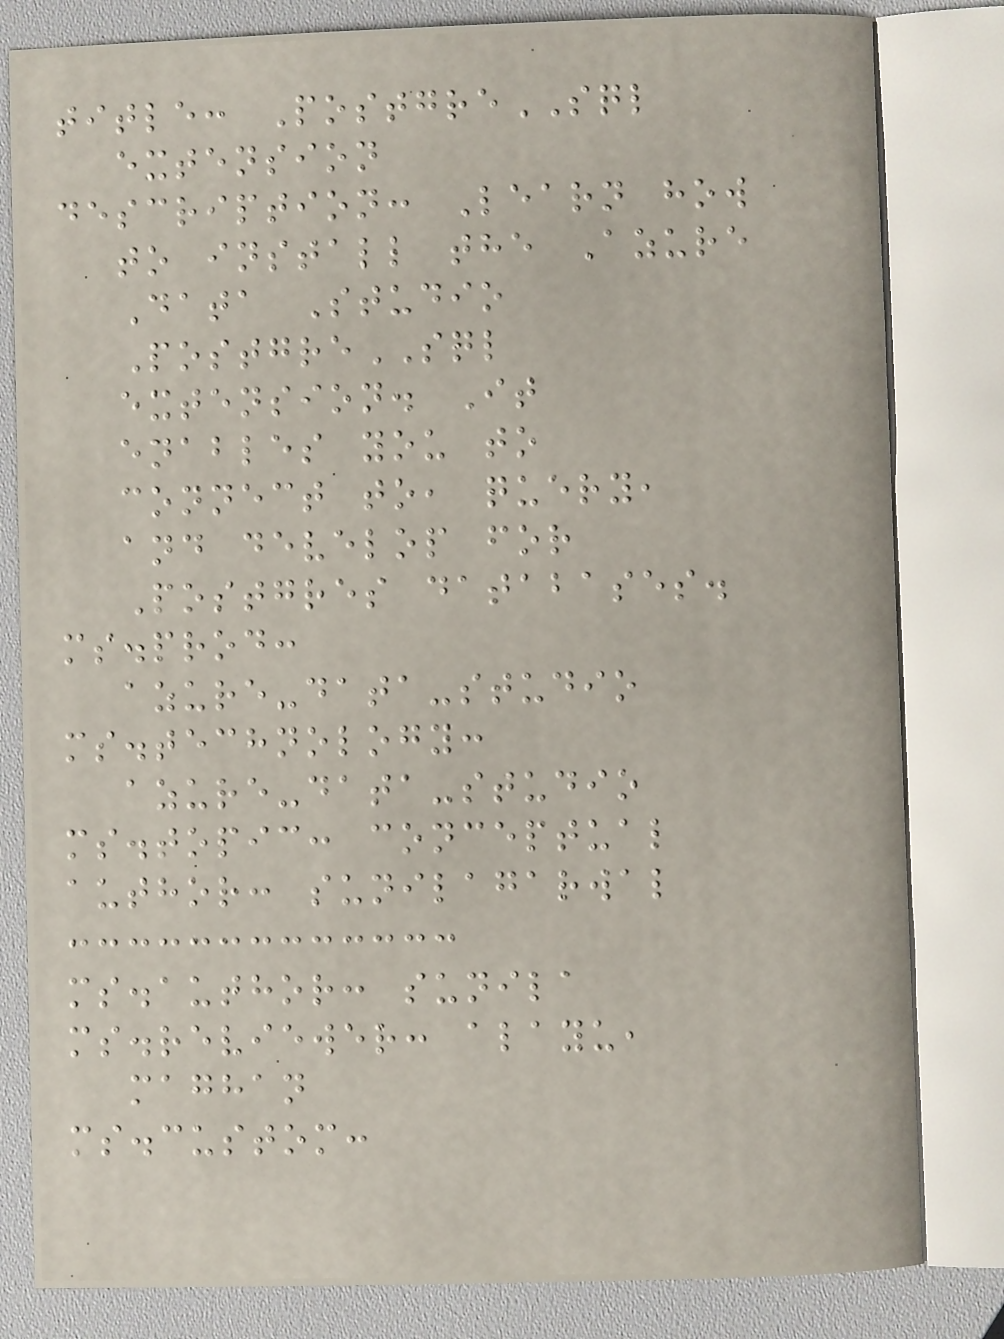title: PostgreSQL
extension
description: Learn how
to install the Azure
Data Studio
PostgreSQL
extension. It
enables you to
connect to, query,
and develop for
Postgres databases.
ms.prod:
azure-data-studio
ms.technology:
azure-data-studio
ms.topic: conceptual
author: sunilagarwal
ms.author: sunila
ms.reviewer: alayu,
maghan
ms.custom:
